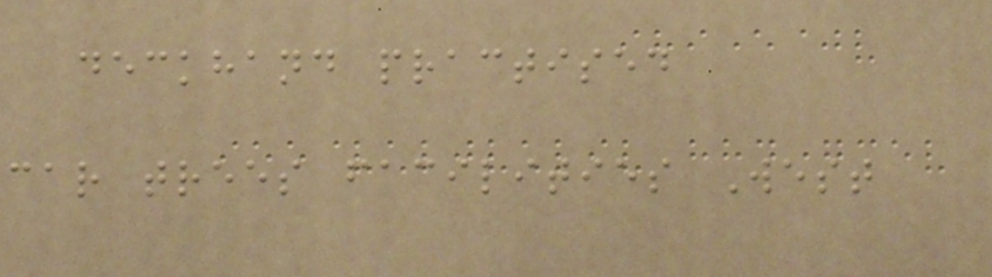deckhand practised
car trees facilities West
